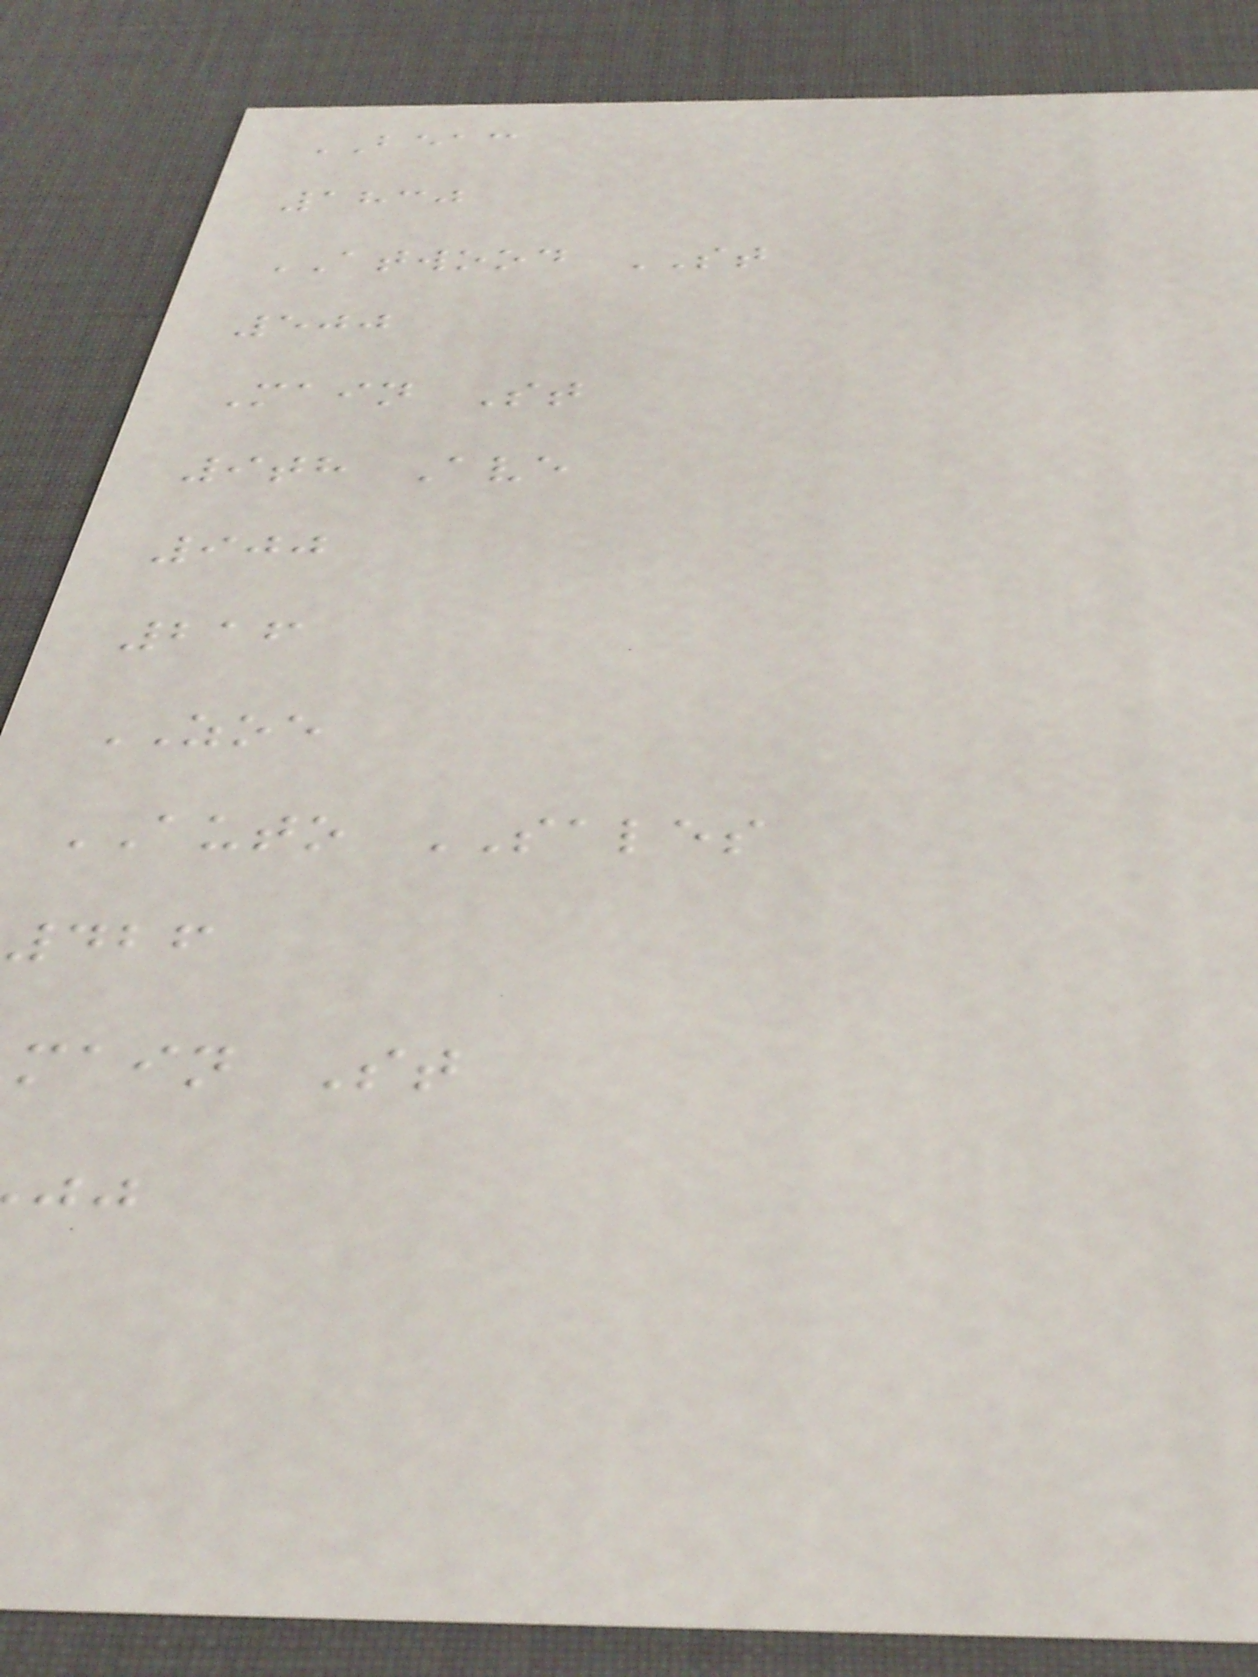BEAC
1830
ATWOOD ST
500
Main St
9th Ave
900
216
ZOE
AUTO SALES
426
main St
